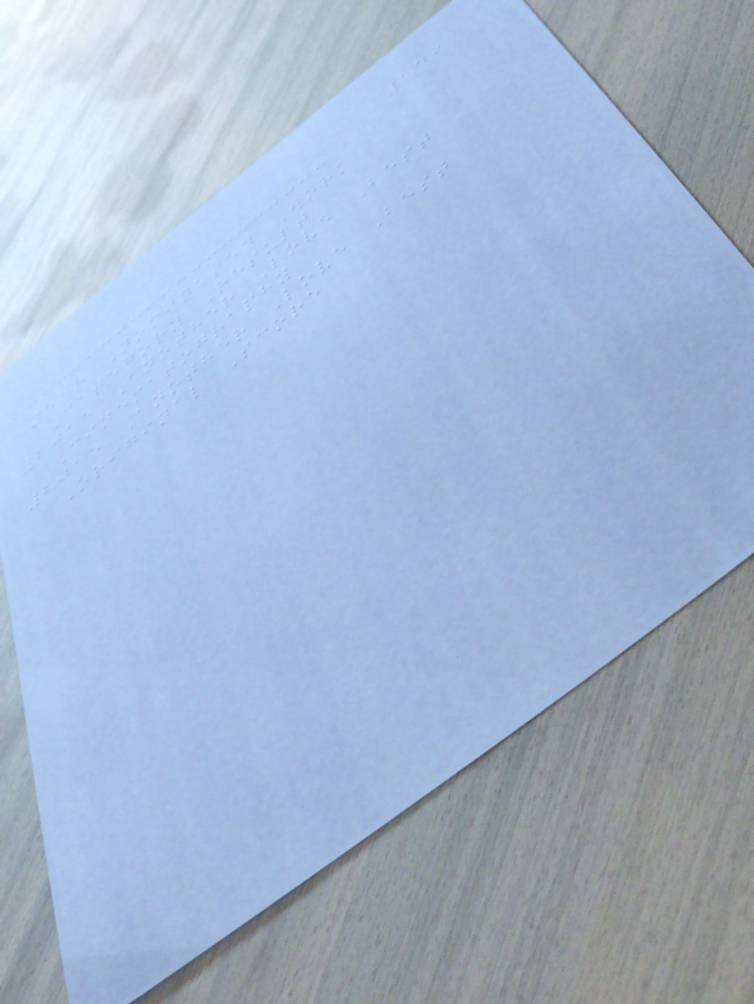149
Year Nominated Work
Category Result
2015 Another Love Best
Cinematography
2015 Another Love Best
Original Score
